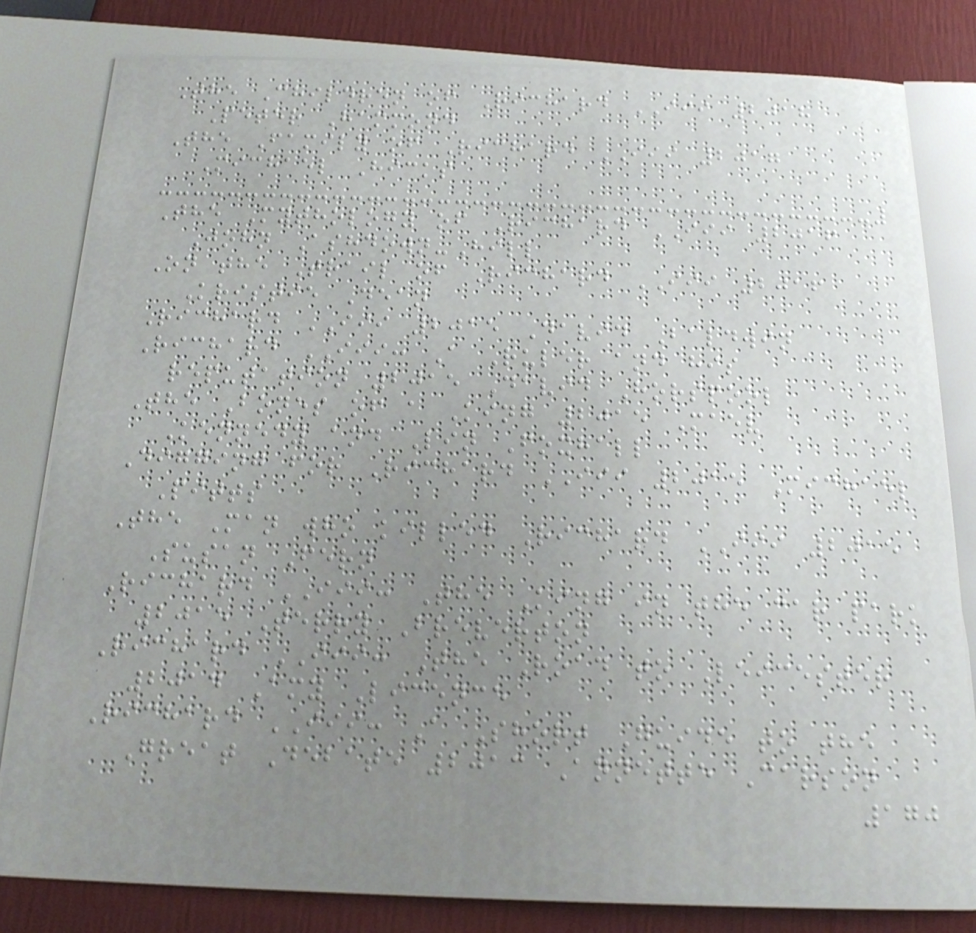The Children of Richard III 2018
Peter Hammond
The Family of Richard III 2017
Michael Hicks
The Mythology of Richard III 2016
John Ashdown-Hill
On the Trail of Richard III 2016
Kristie Dean
Richard III 2015 David Baldwin
Richard III: A Ruler and his
reputation 2015 David Horspool
The Bones of a King 2015 Maev
Kennedy and Lin Foxhall
Digging for Richard III 2015 Michael
Pitts
The Man who killed Richard III 2015
Susan Fern
Richard III: The King in the car park
2015 Terry Breverton
Richard III: The Road to Leicester
2014 Amy Licence
Richard III: A Short Guide to the
Great Debate 2013 Annette Carson
170
